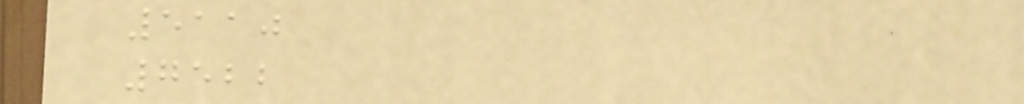5110
7522
